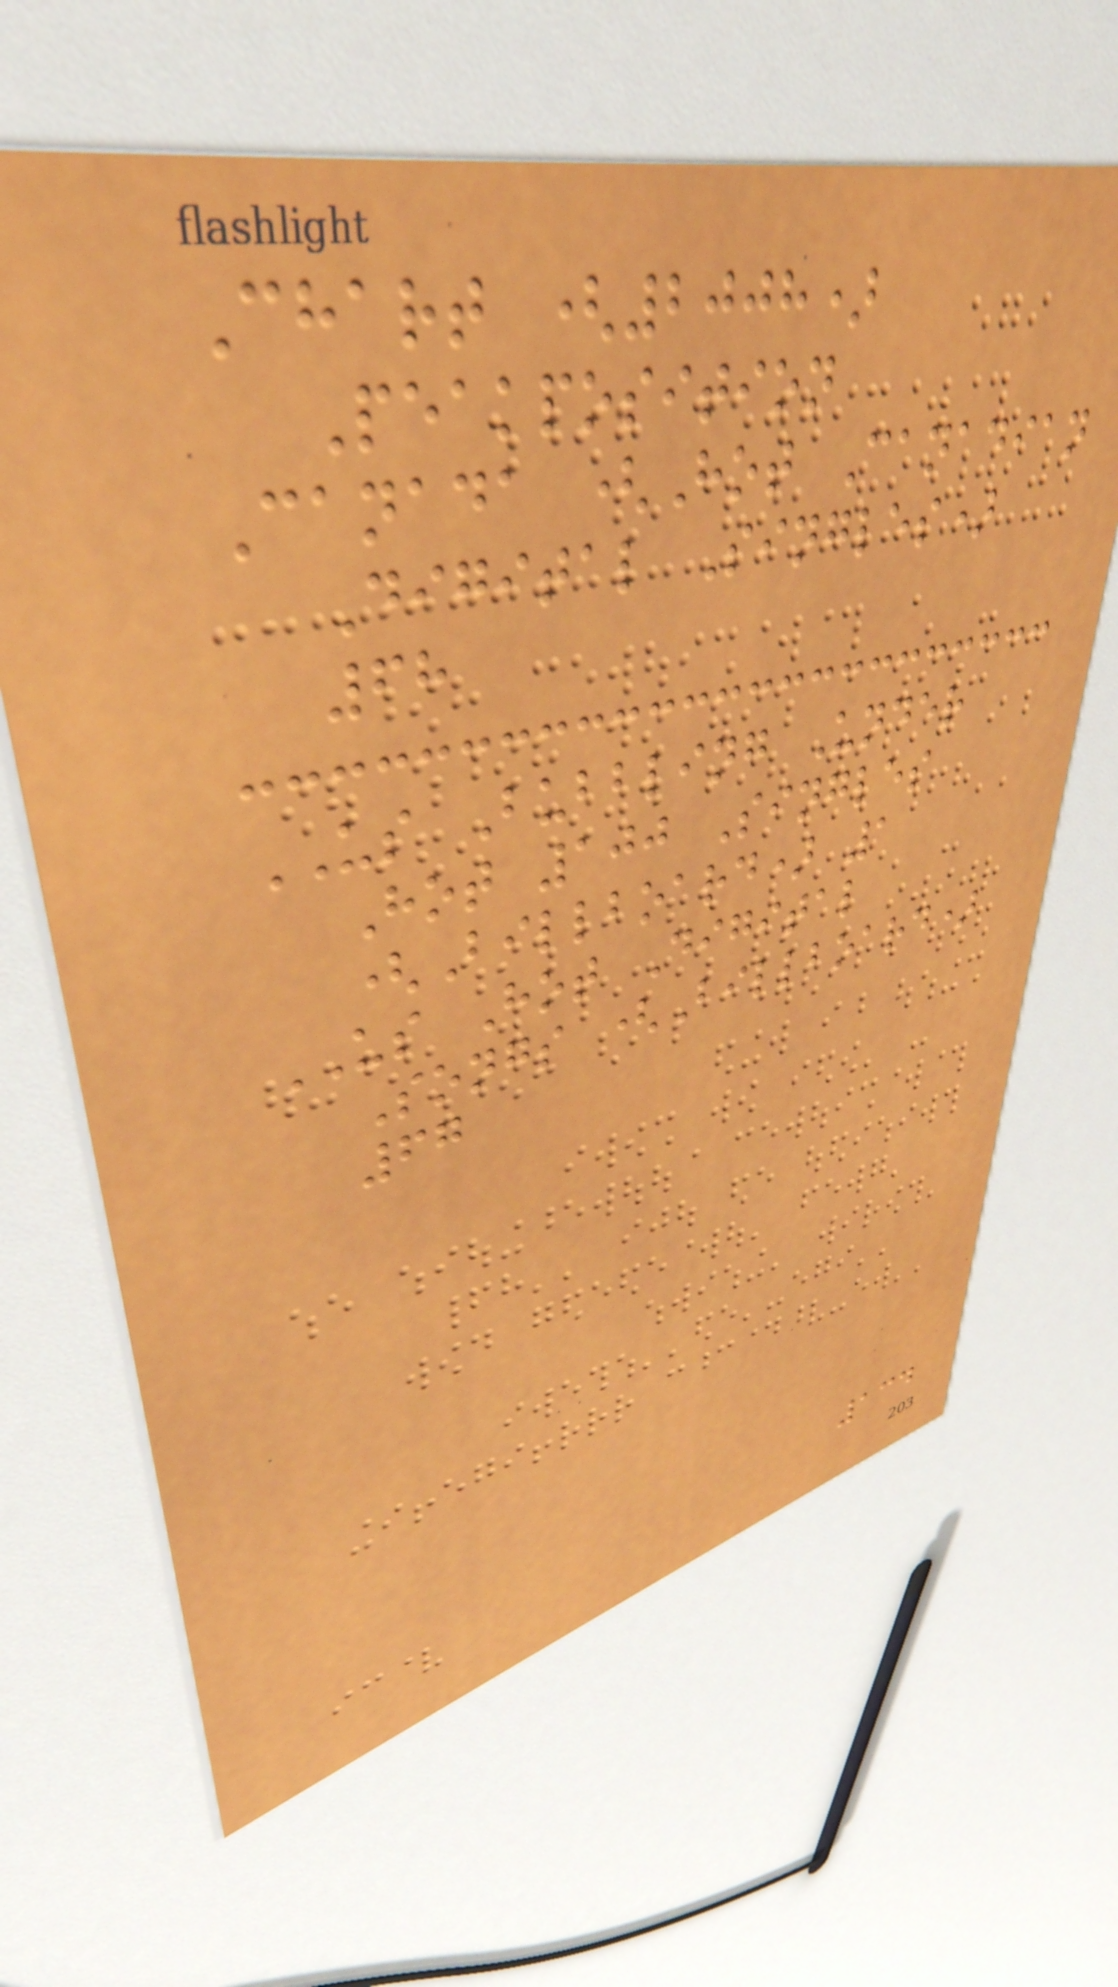Chart (2008)
Peakposition
Canada (Hot Canadian
Digital Singles)
68
US Bubbling Under
Hot 100 Singles
(Billboard) 1
US Hot Digital
Songs (Billboard)
67
134
